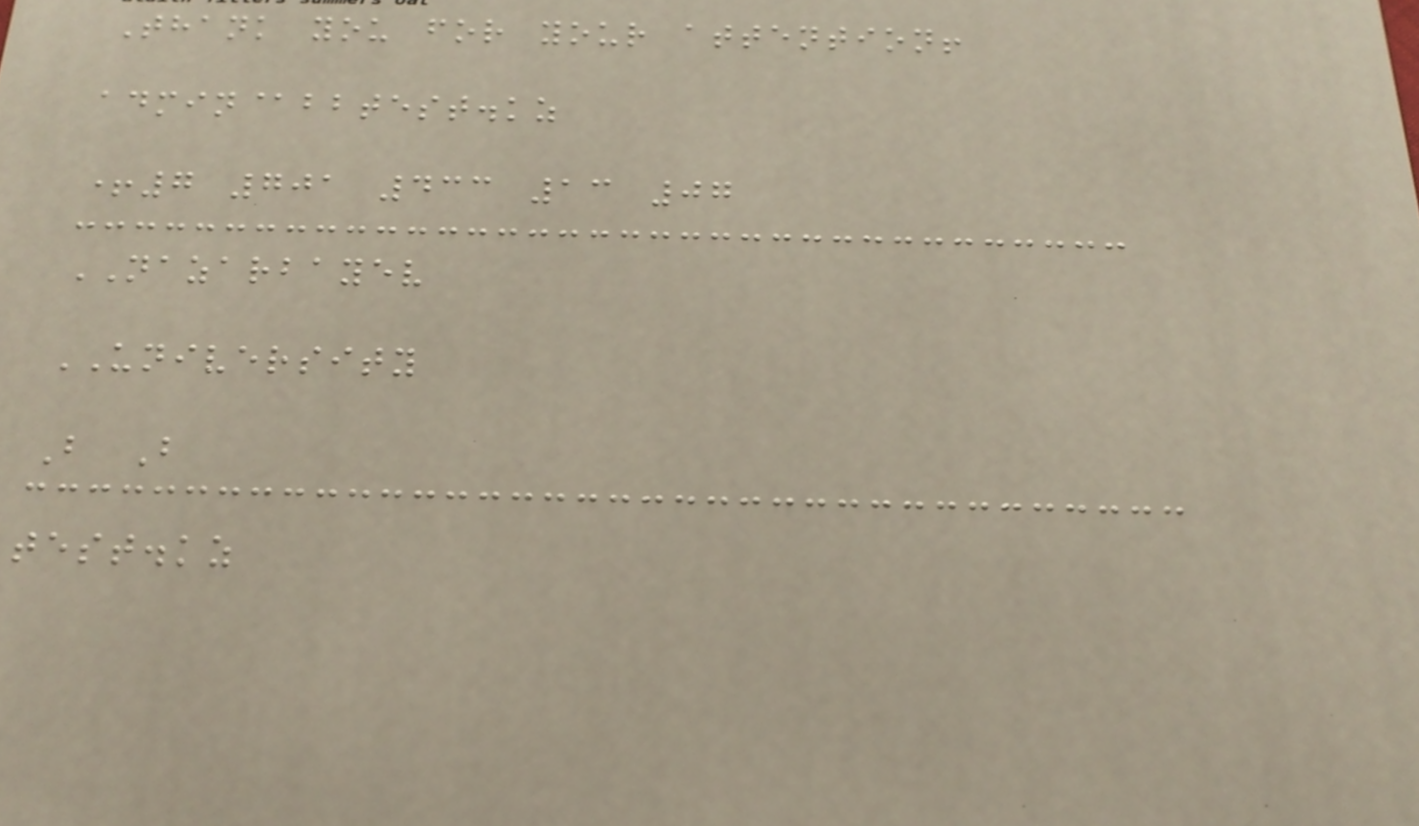Thank you for your attention!
admin@bbtest.kz
+7 701 433 13 07
NAZARBAYEV
UNIVERSITY
B B
test.kz
